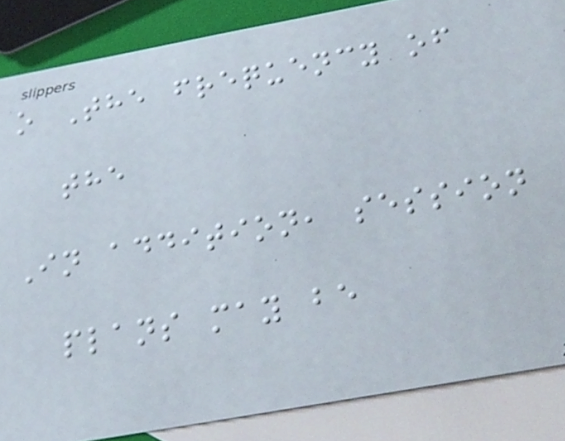o The frequency of
the
In addition, session
plans may be
